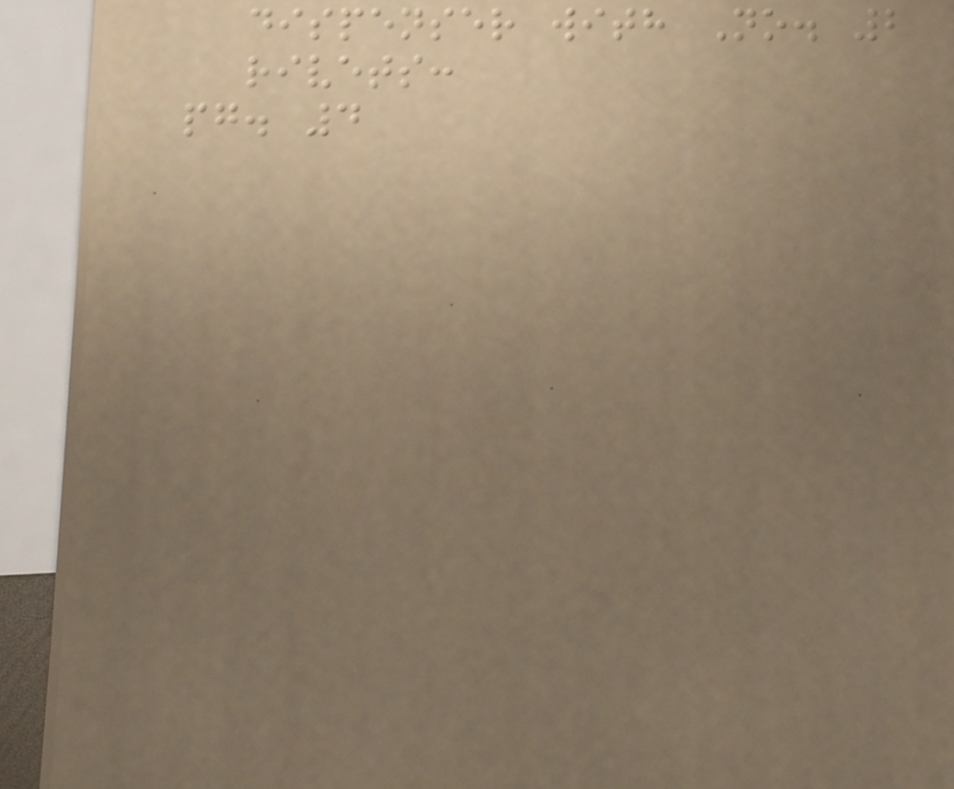dispenser with No. 2
rivets:
pg. 4
